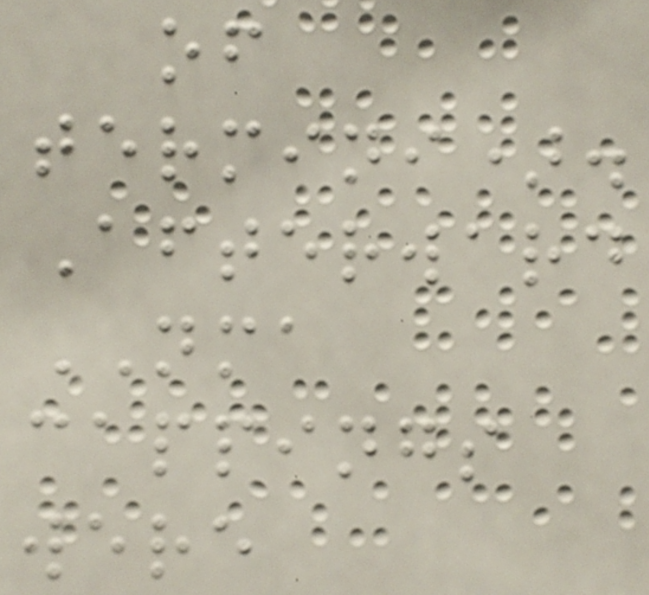of
termini).
Afterward
NMA
cappings
were
